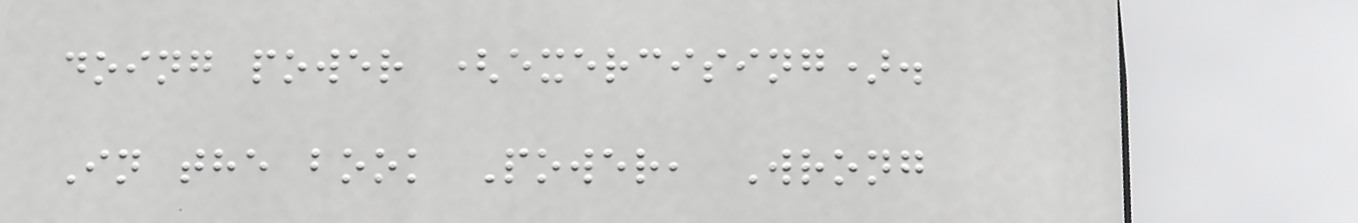doing power (exercising).
In the book Power, Wrong
